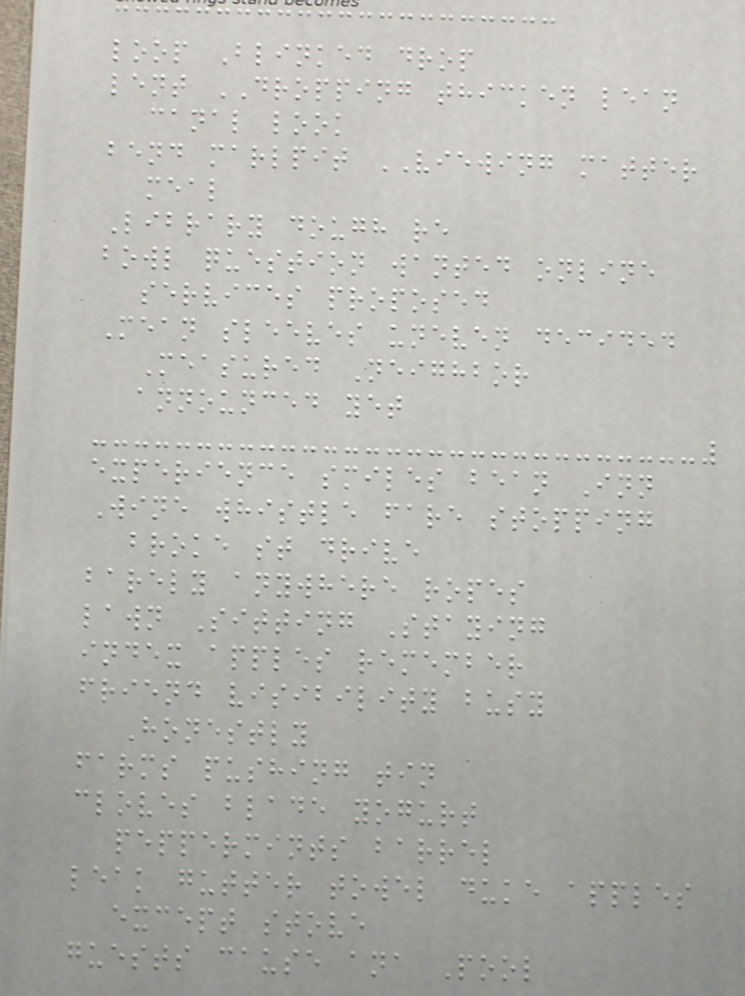loop Blinked drop
lent DROPPING thicken lean
canal look
bend marlpit VIEWING matter
meal
Library dough re
bowl question wanted online
services proposed
Mean sleeves uneven decided
Measured Neighbor
announced yet
experience smiles bean Inn
Wine whistle fare stopping
broke st drive
barely anywhere ropes
lawn Sitting Staying
index apples remember
friend visibility busy
Honestly
farms pushing tin
cloves blade yogurt
peppermints barrel
leak gutter towel duke apples
except stove
guests cause ana Pool
